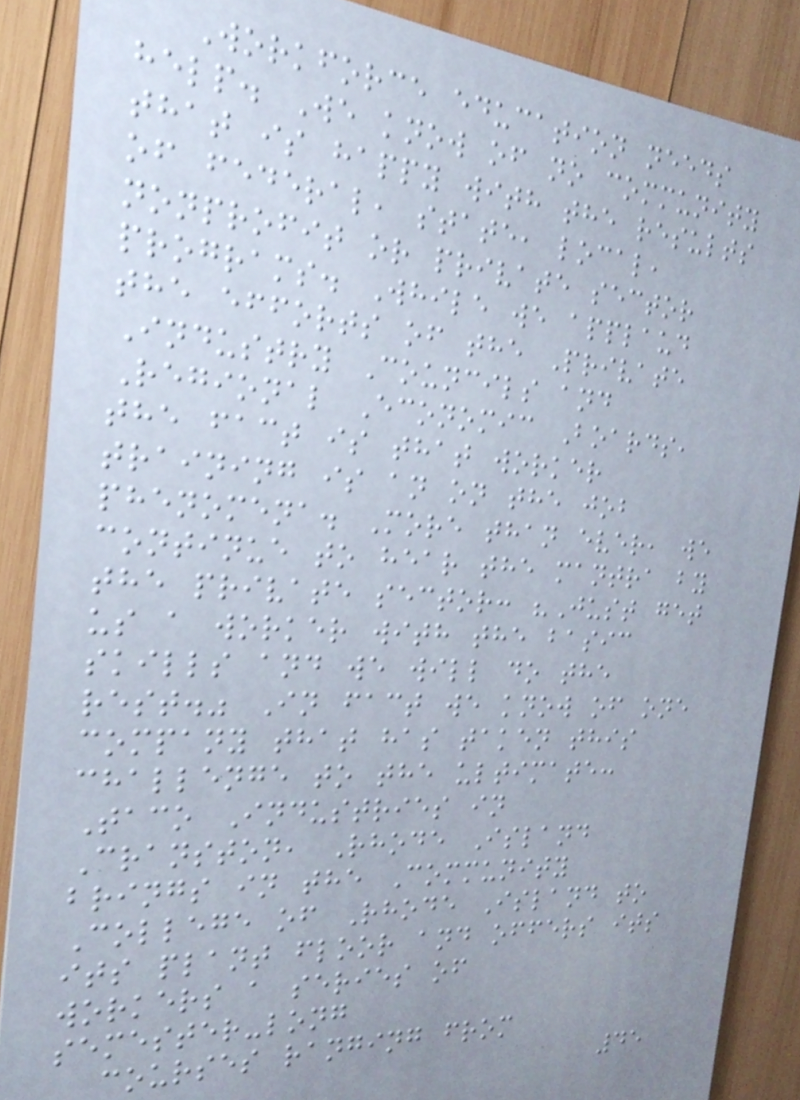Workforce education needs
help. We know of no community
that is happy with the results
of federal, state, local,
nonprofit or private sector
programs. While we applaud
the efforts of the Private
Industry Councils and
Regional Economic Boards,
the fact is that worker
training is an on the job
phenomena. More than ever, we
continue to hear the mantra by
the private sector: "Just get
us a worker with the basic
skills and we will do the
rest." In fact we know of one
company that has taken this
challenge to the ultimate:
Taco Industries in
Cranston, Rhode Island
brings in the Community
College of Rhode Island to
its plant floor and offers its
workers a series of
semester-long
courses ranging from
45
